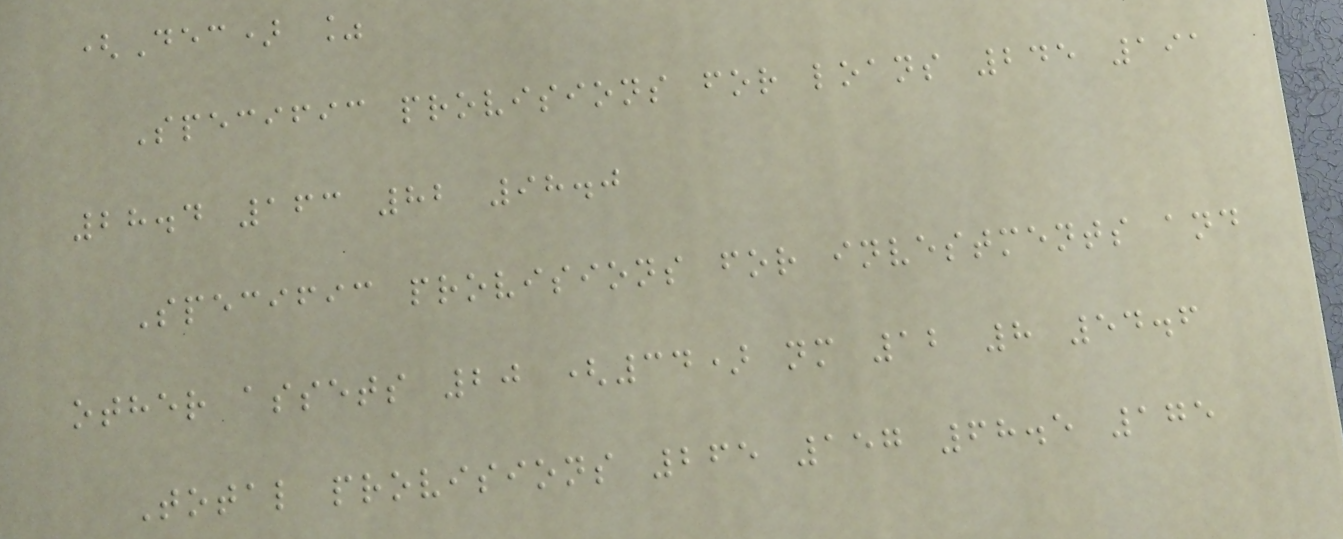(Dec) %
Specific provisions for loans 245 191
28.4 163 82 98.0
Specific provisions for investments and
other assets 20 (34) nm 12 8 54.6
Total provisions 265 157 68.5 175
